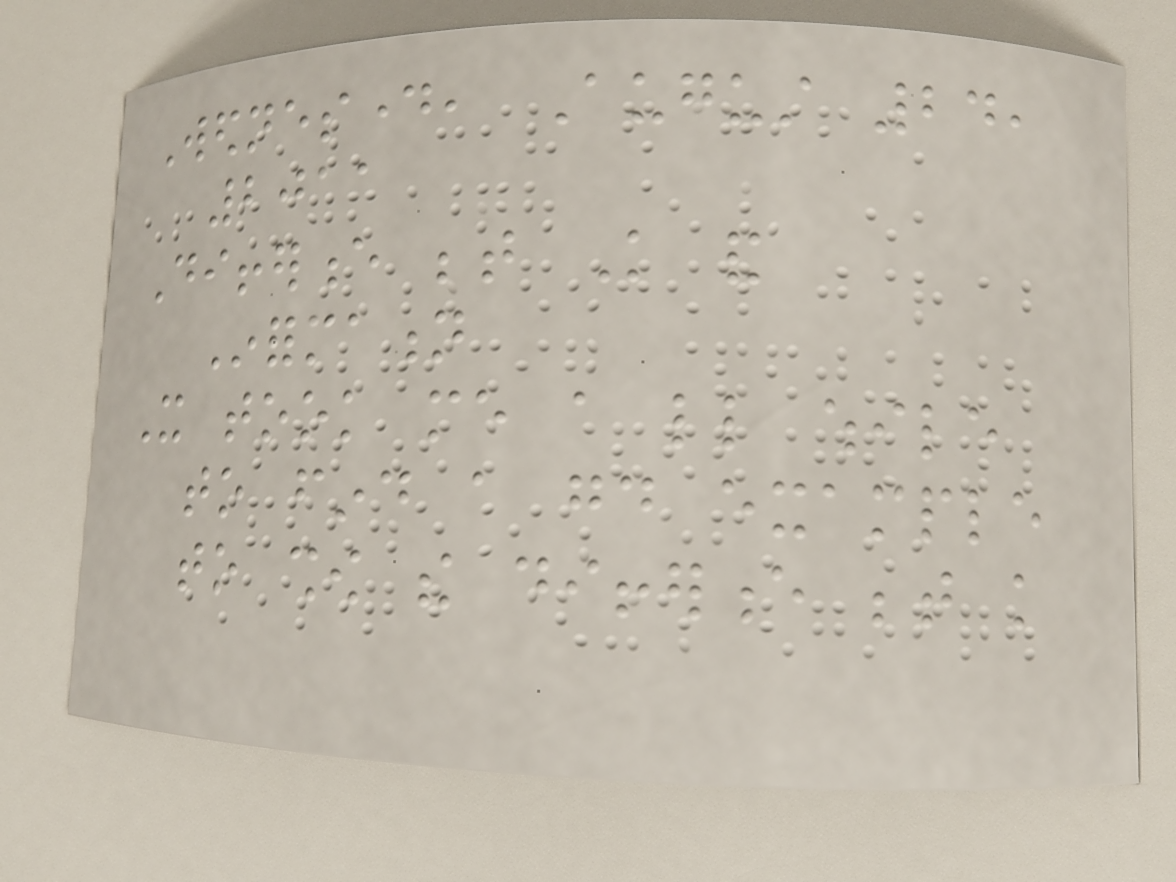Wednesday, August 24,
2011
Difference between Knowledge and
Information
It took me a little while
to find a good example
to show the difference between knowledge
